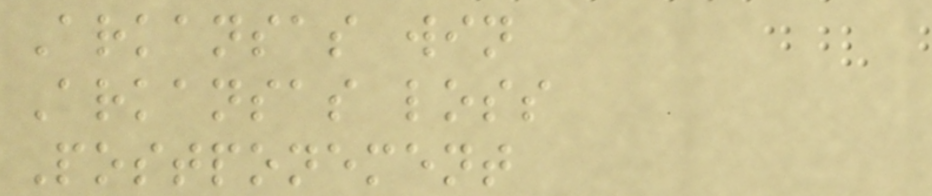Arkansas win
Arkansas loss
Postponement
